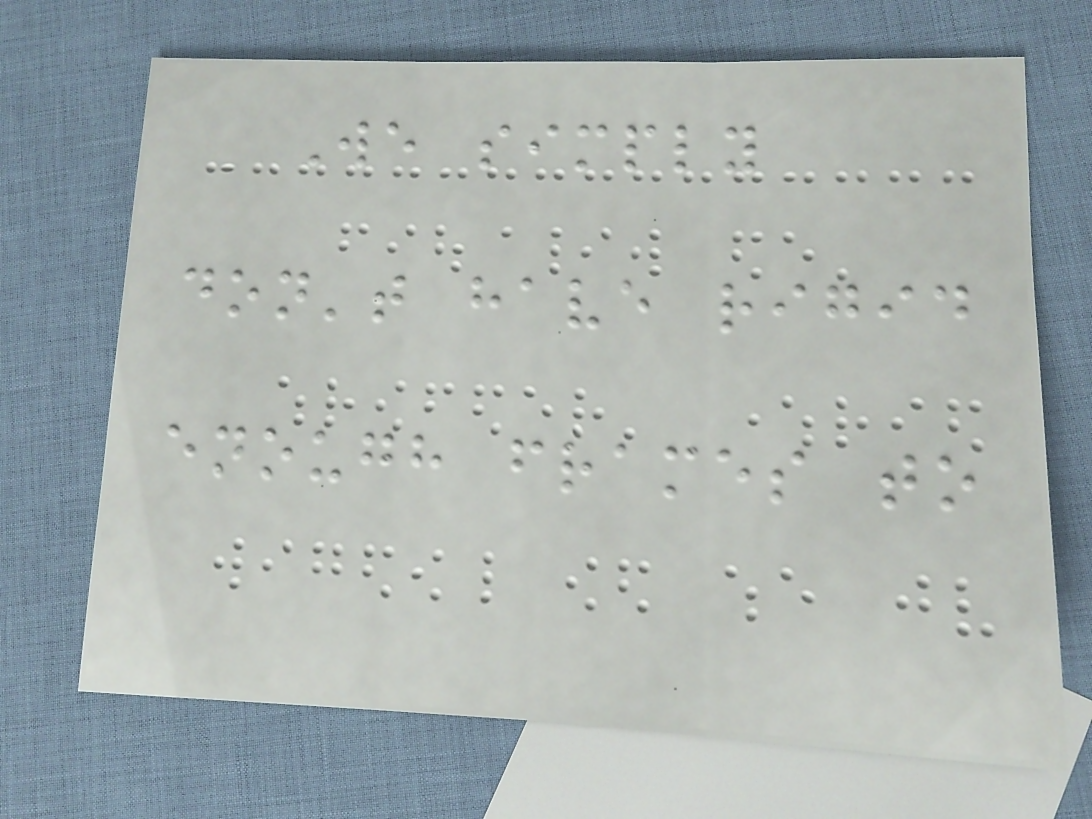We simply
don't have rigid
enough frames to
